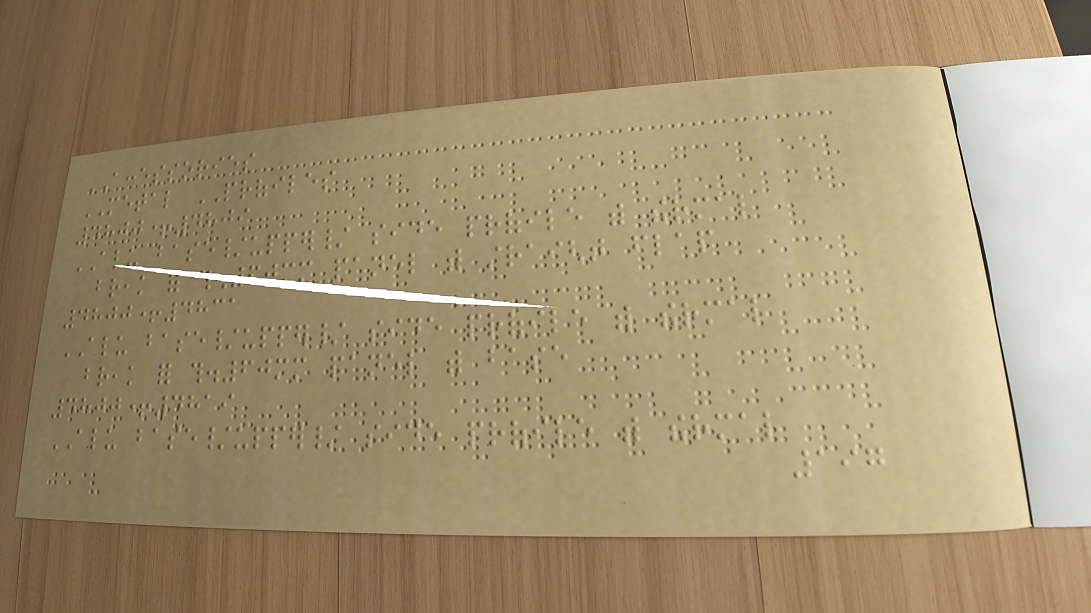ACCESSORIES
METAL PROFILES
4800+4809
ALU base/upper/ side profile with thermal
break for th.60mm panel with straight flap
4800+4831
ALU base/upper/ side profile with thermal
break for th.60mm panel with base
4800+4819
ALU base/upper/ side profile with thermal
197
